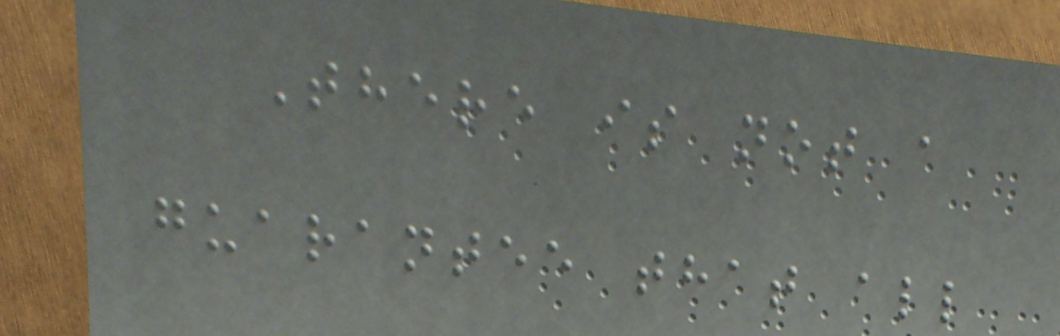There is not a
guarantee that all
